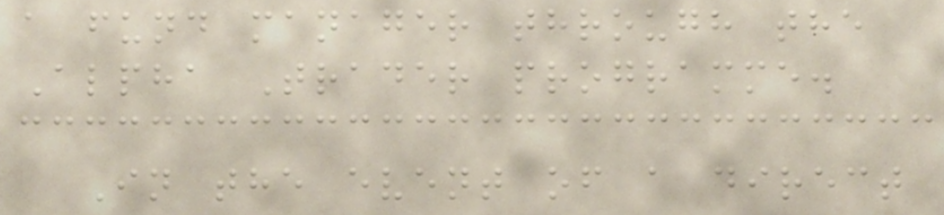a fund manager through the
Alpha Trader programme.
In the event of a direct
